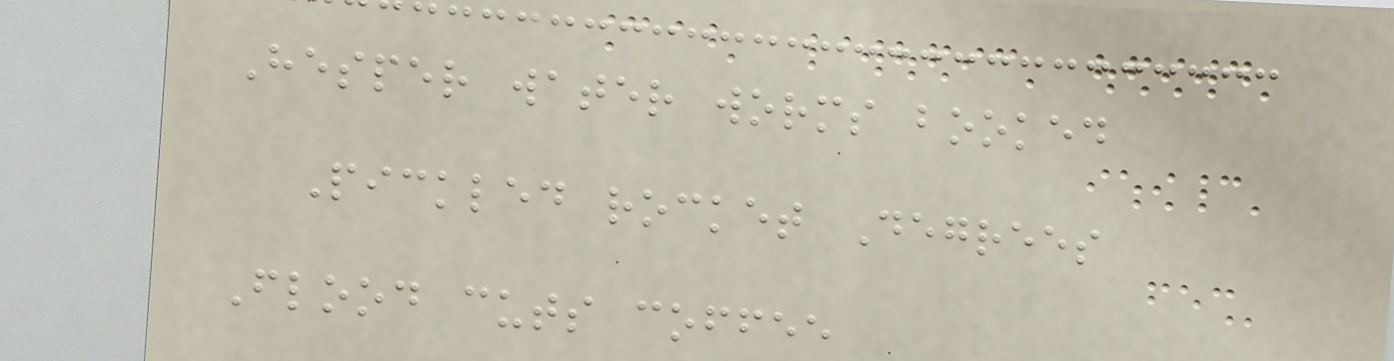Hesper water worms booked
Pickled rocket Degrees
Flood cuts coffee
